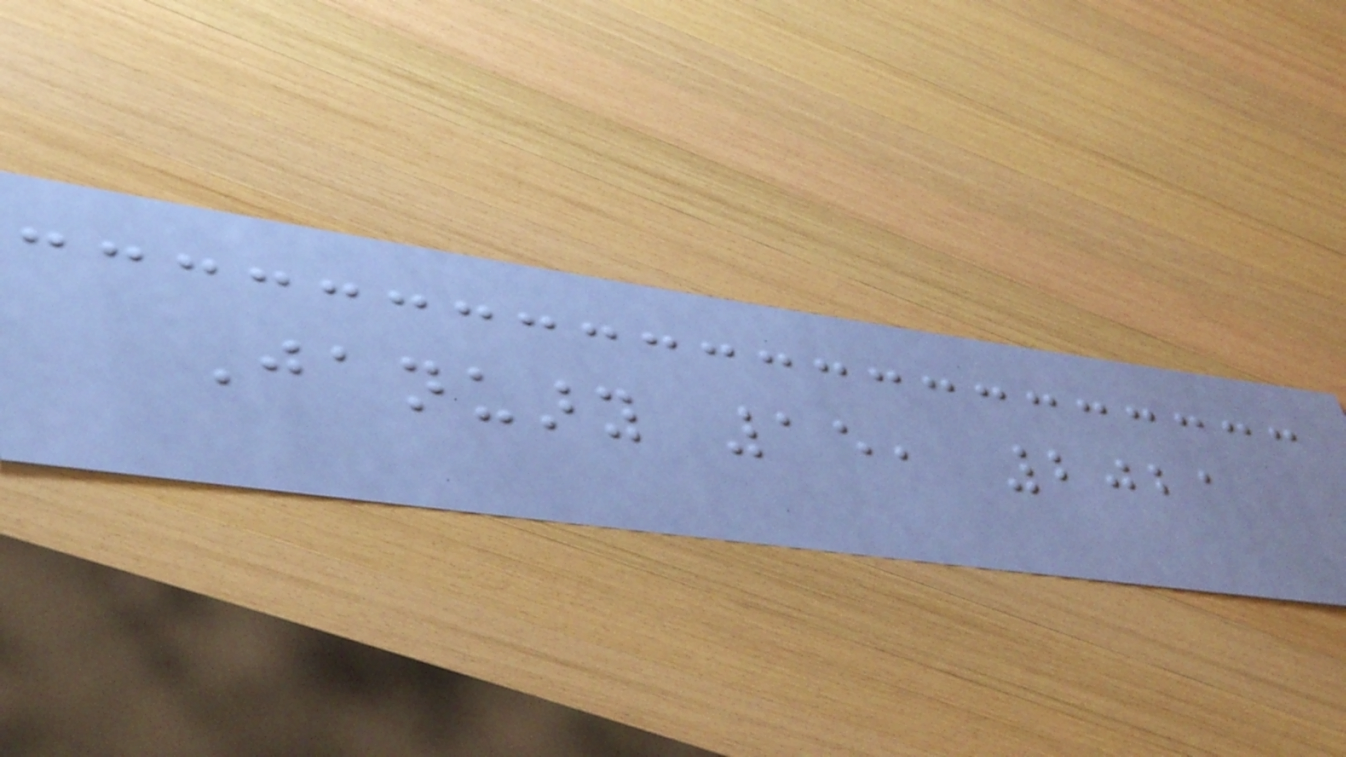January 15, 2021
